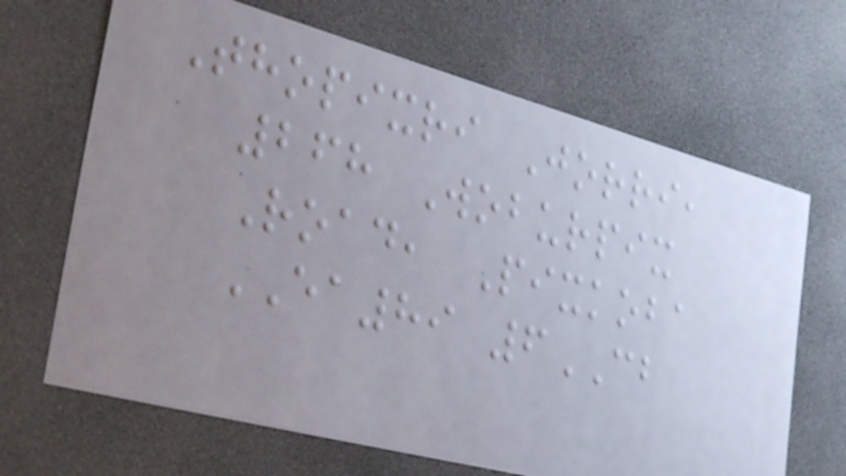Thopixri Jorri,
268 Woburpix
Road, Pixkoba
EA89 6CB
